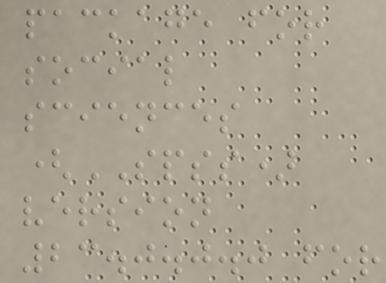package for
social
sciences
(SPSS)
version
23.0.0.0 for
